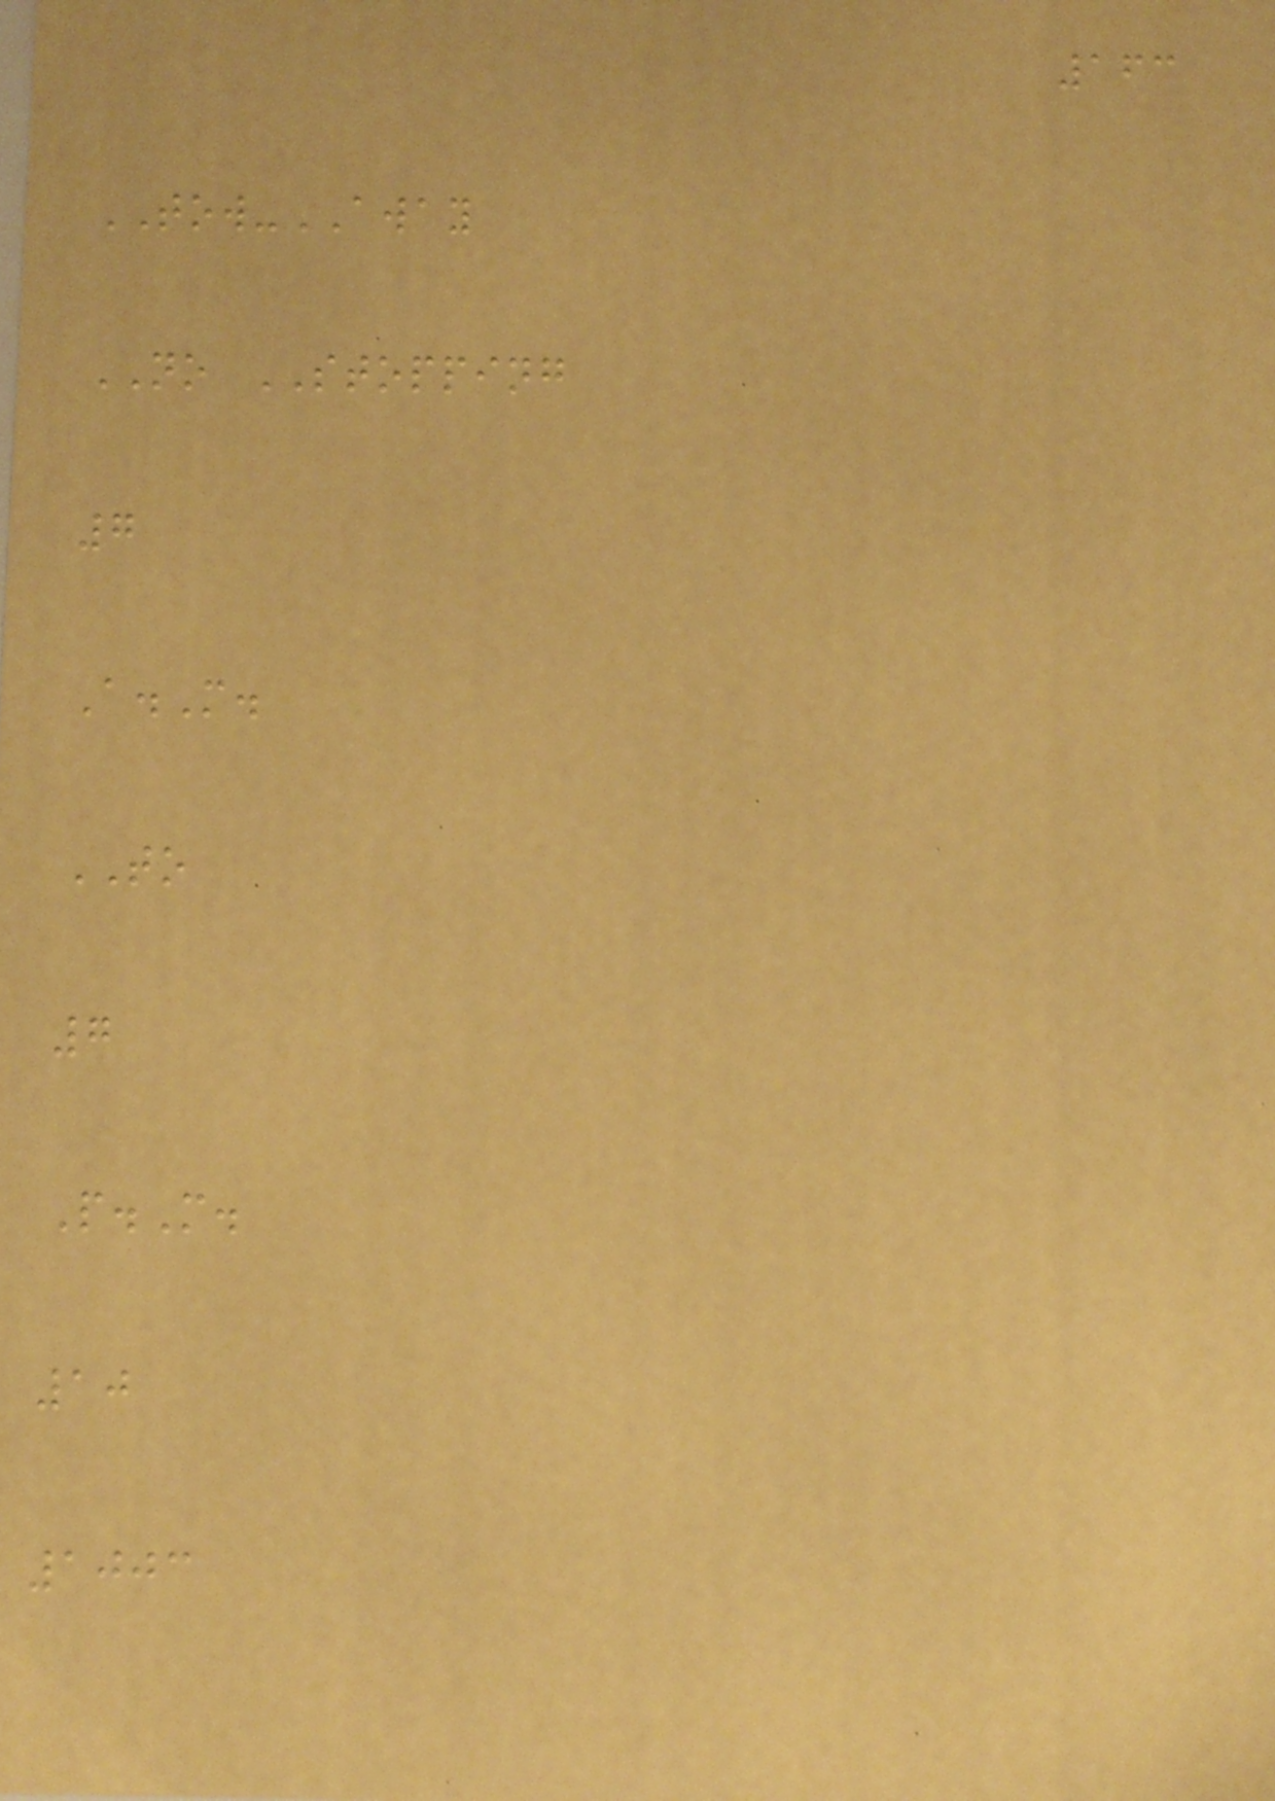163
TOW-AWAY
NO STOPPING
7
A.M.
TO
7
P.M.
10
1003
